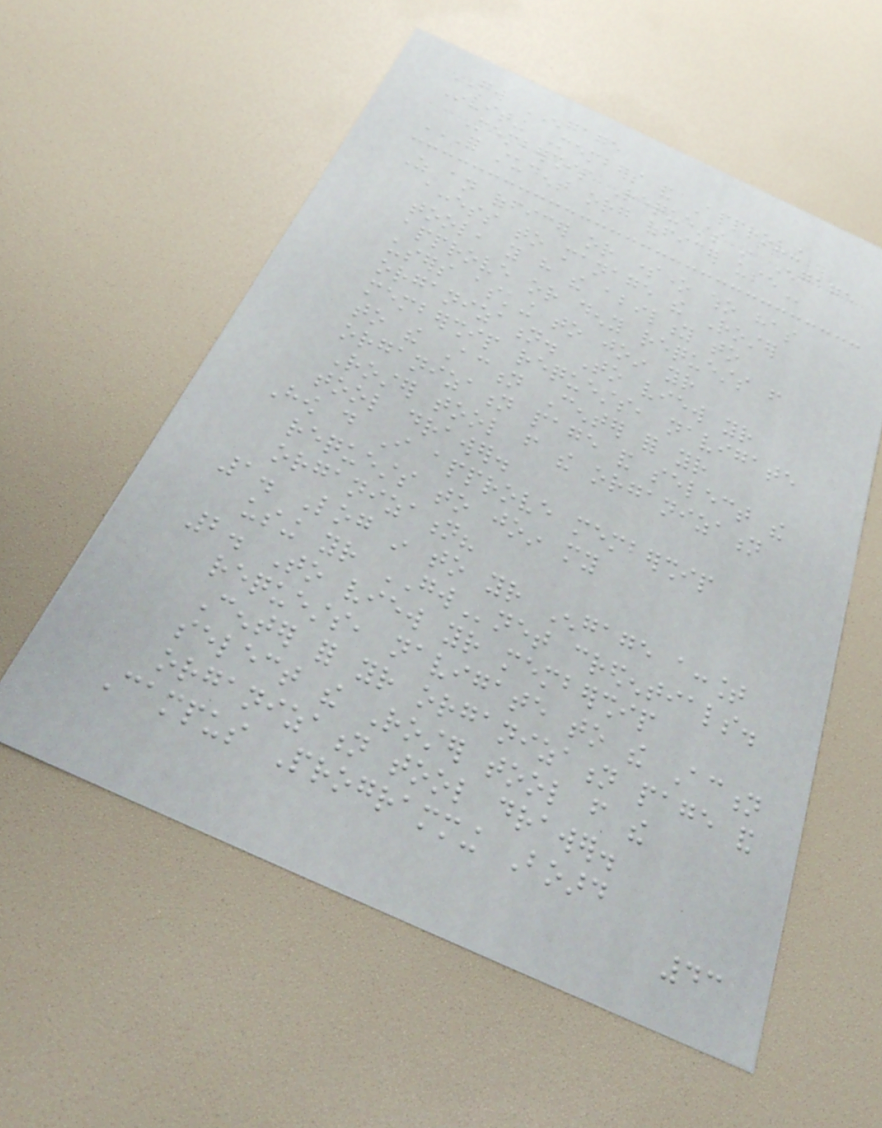GW ENGAGE
Inviting Members and Approving
Membership Requests in Engage
FOR STUDENT ORG OFFICER USE
As an officer or someone who has
access to manage the Roster
tool, you have the ability to
approve or deny requests from
users asking to join your
organization. To view your
membership requests, navigate
to the Action Center for your
organization page and select the
Roster tool from the organization
tool drawer.
How do I approve membership
requests to join my
organization?
1. Log in to your Engage account
using your GWnet credentials.
2. To view your membership
requests, navigate to the Action
Center for your organization page and
select the Roster tool from the
organization tool drawer.
Campus Programming Board
43
